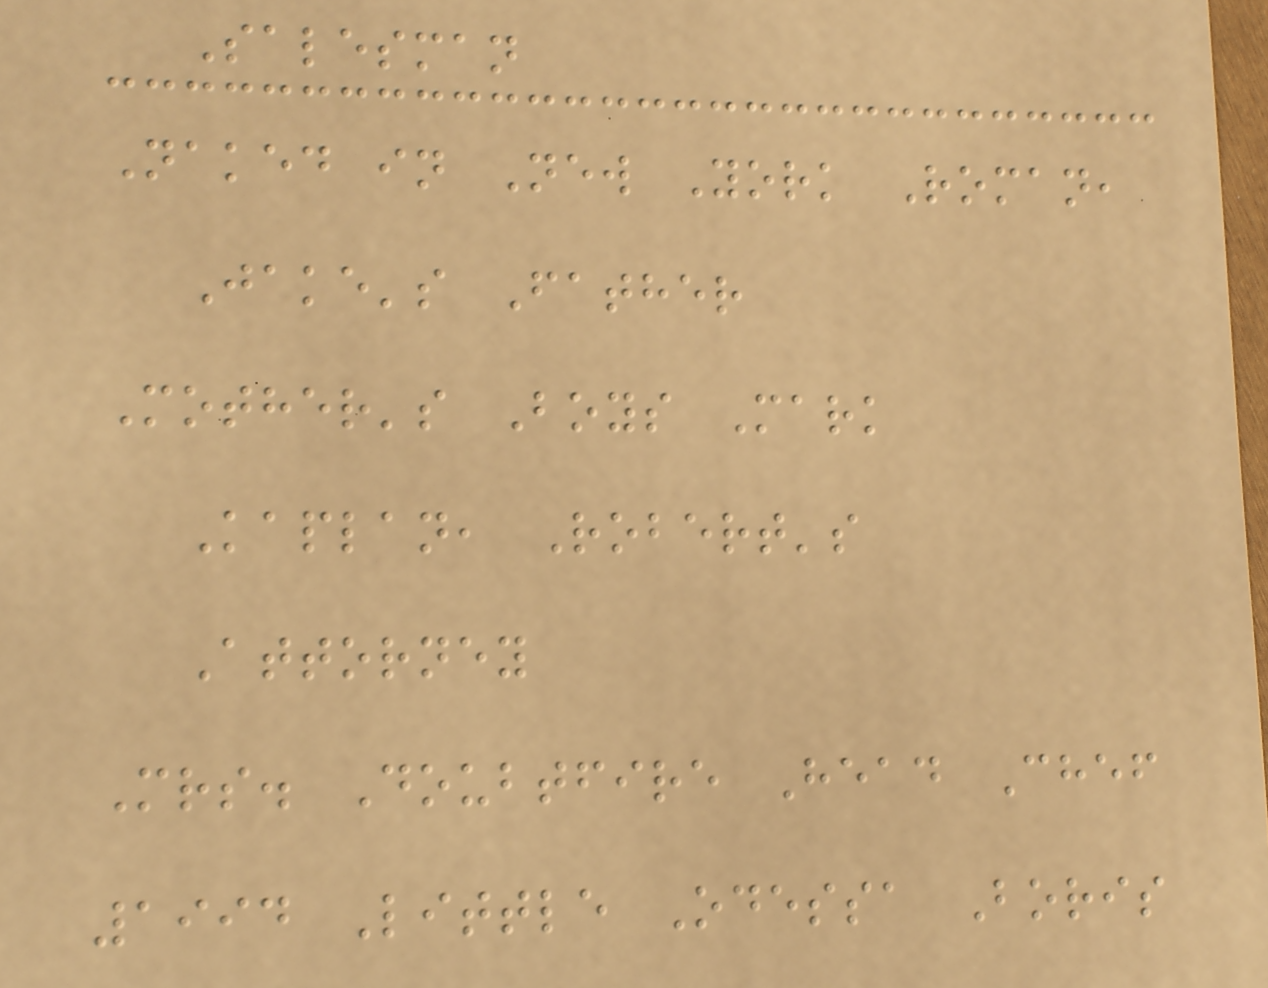Salesman
Naked in New York Roman,
Jake's Father
Mother's Boys Mark
Kaplan, Robert's
Attorney
Mrs. Doubtfire Head Chef
1994 Little Odessa Boris
